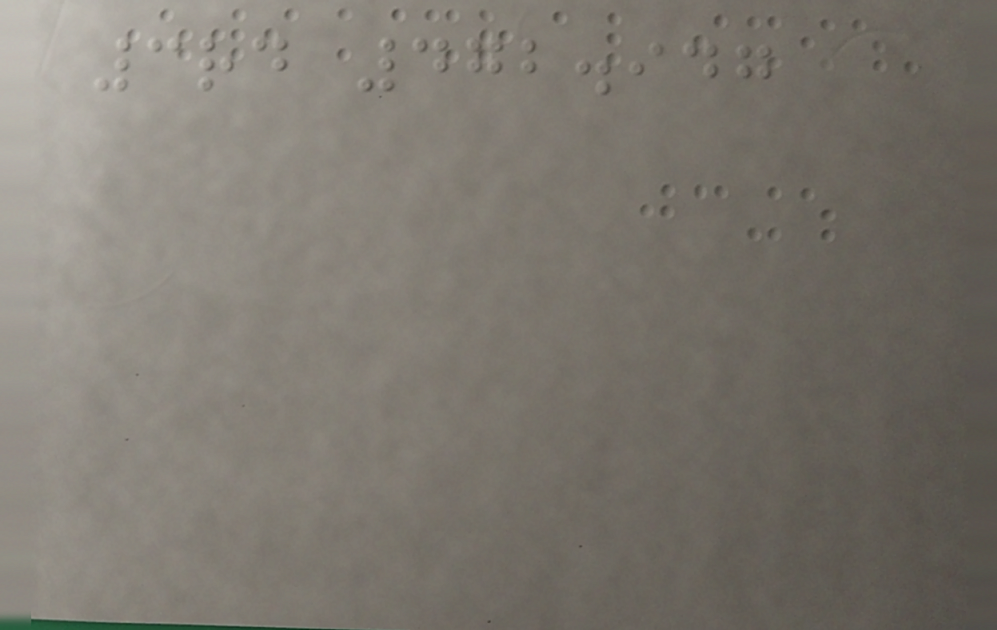3rd 472.947
